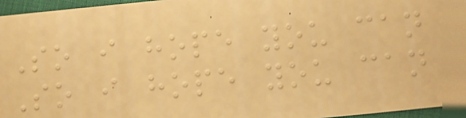So i hope you can
So i hope you can
